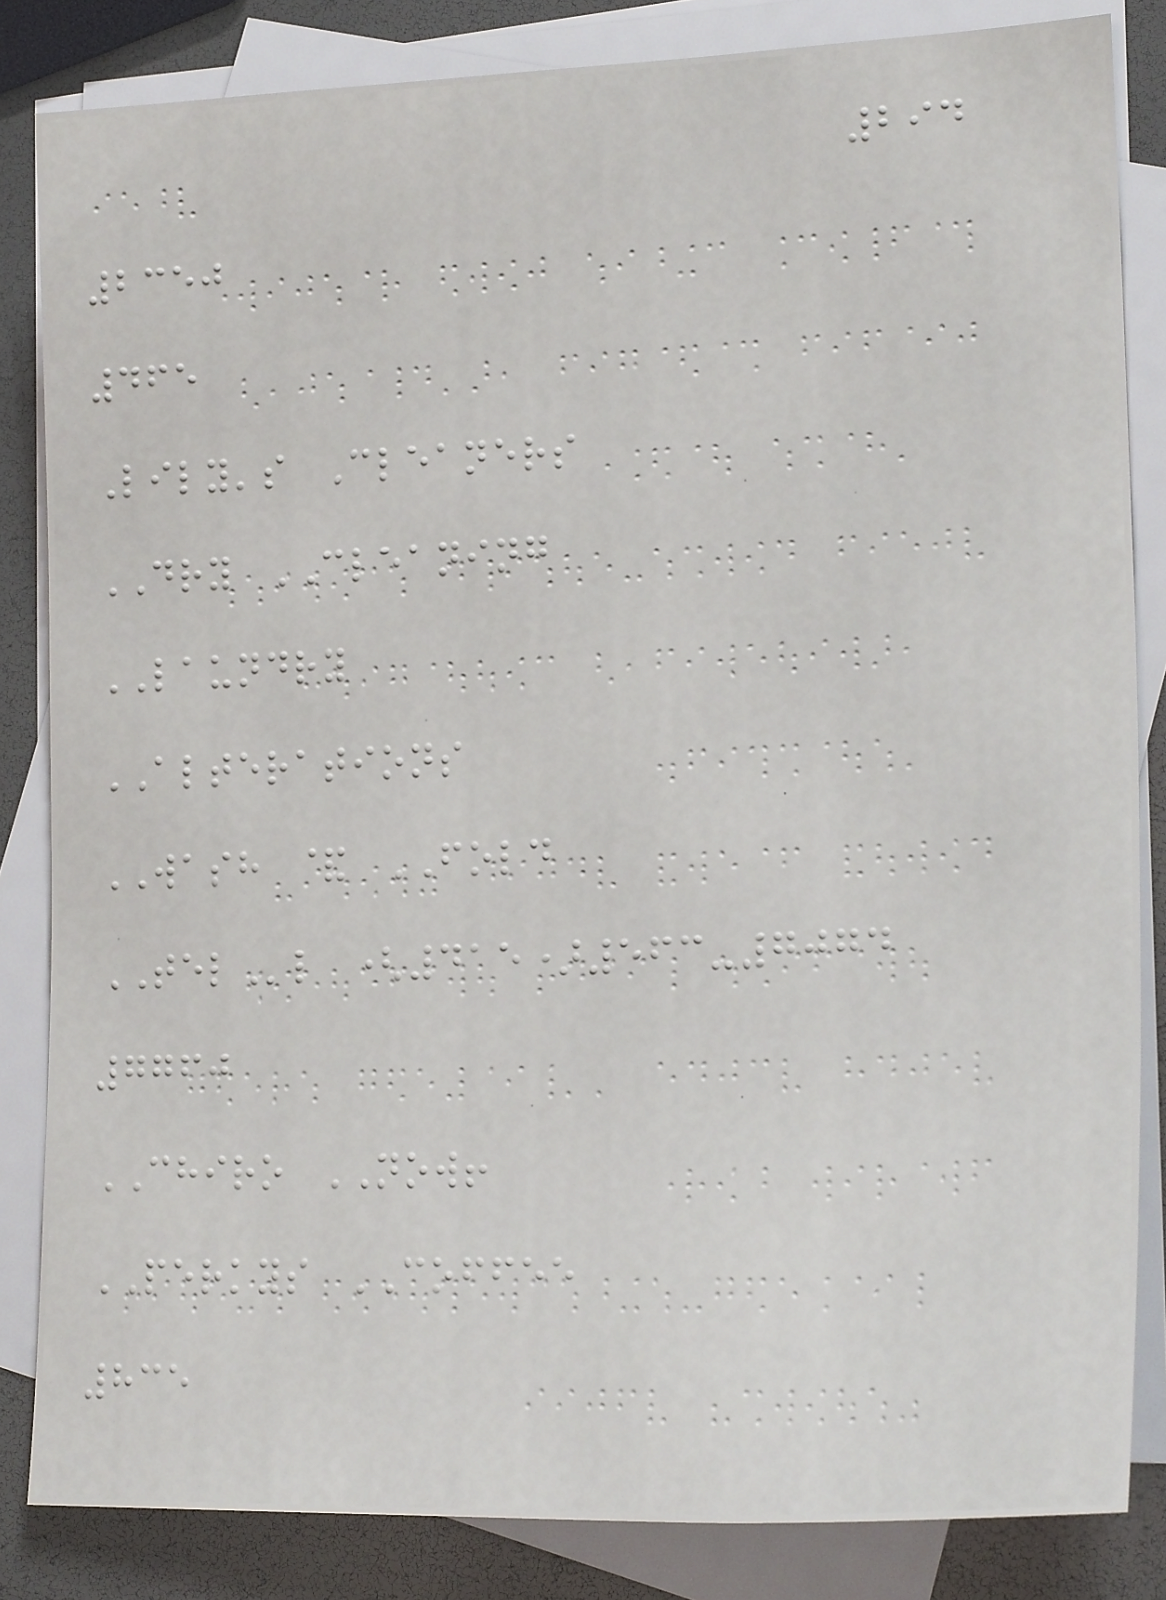294
2350
465
Lily's Cleaners
DRY CLEANING
LAUNDRY
ALTERATIONS
WASH & FOLD
TELl (415)563-7074
7760
CHIRO NOW!
PERKYS COFFEE
835
